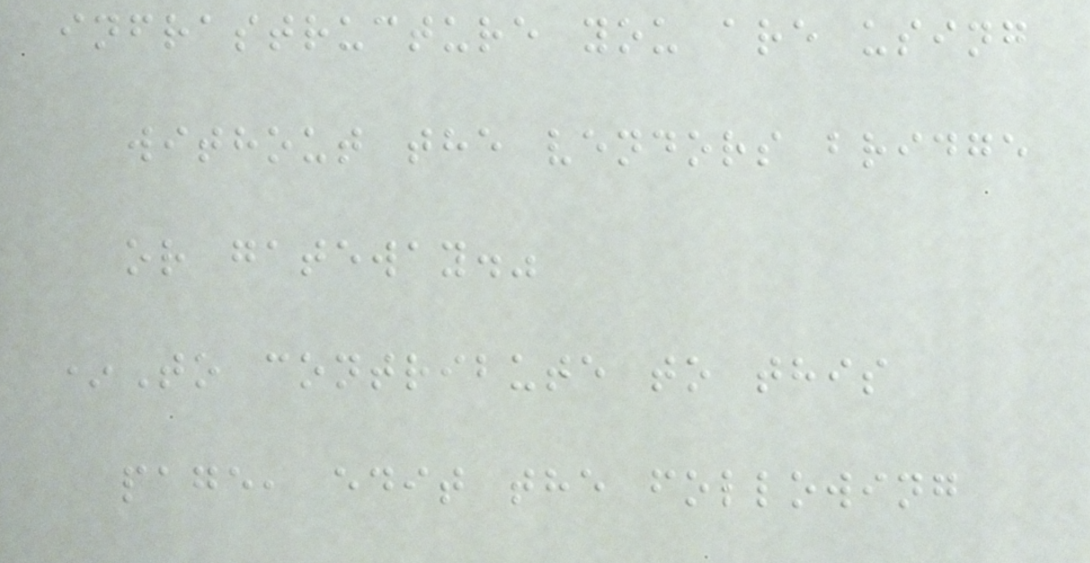infrastructure you are using
without the vendors bridge
or gateway."
*To contribute to this
page, edit the following
